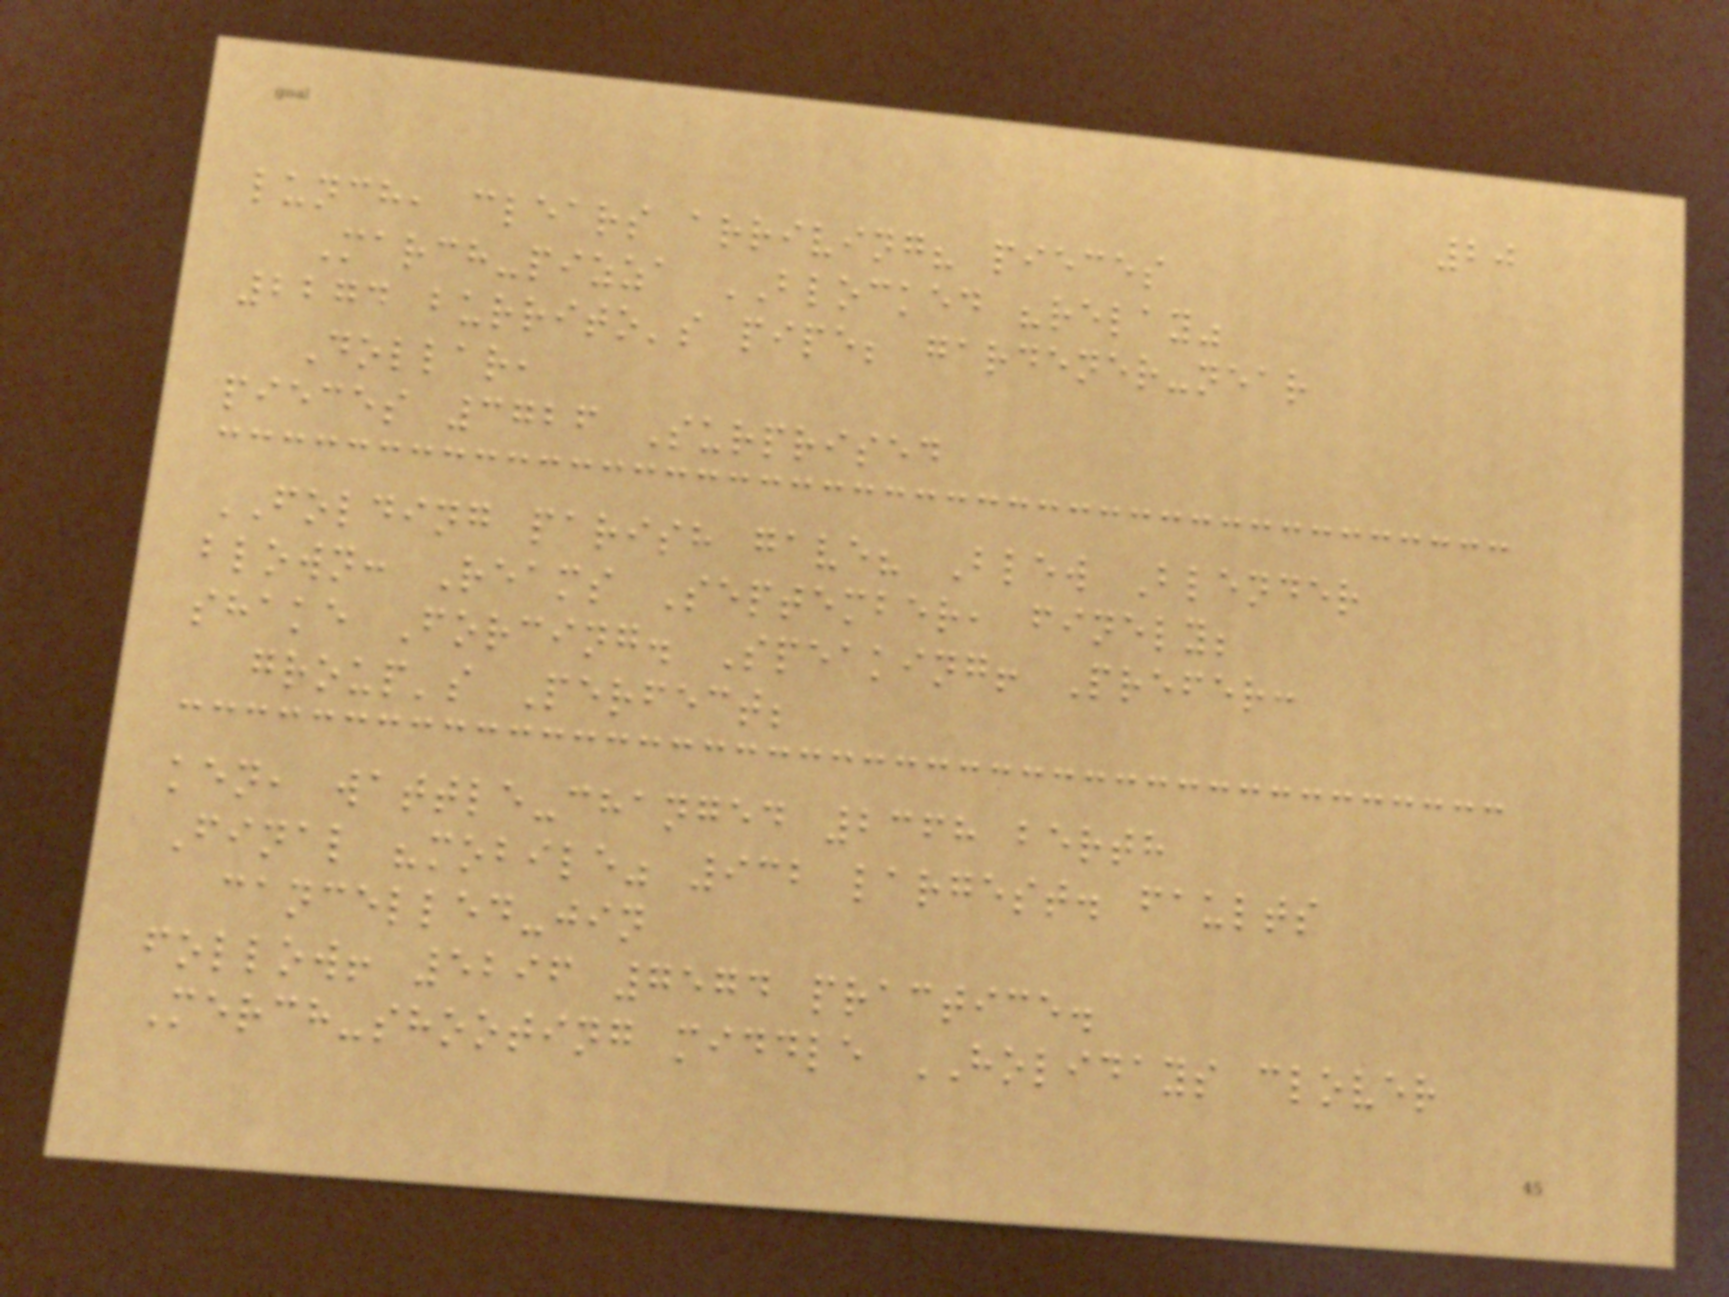20
lunch, clears arriving? pieces
March-pizza BLOCKED "relay"
2274 burrito's pipe; gardener-near
Dollar,
pieces 3726 Surprised
FOLDING parish gave? Blew Blender
blown: Reams September, finely;
shake Forcing. Speaking! Prefer:
group's Perfect;
ken, wattle-changed 2368 berth
Final "mobile" 932 largest. faults
cancelled-jin
follow! 5296 7574 practice.
Merch-shooting middle HOLIDAYS clover
